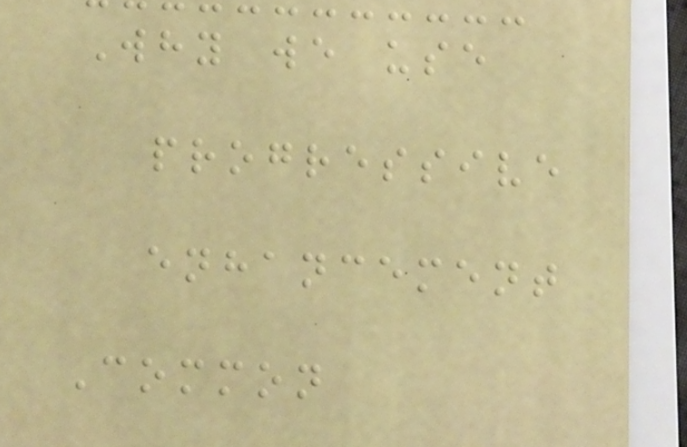Why we use
progressive
enhancement
Common
